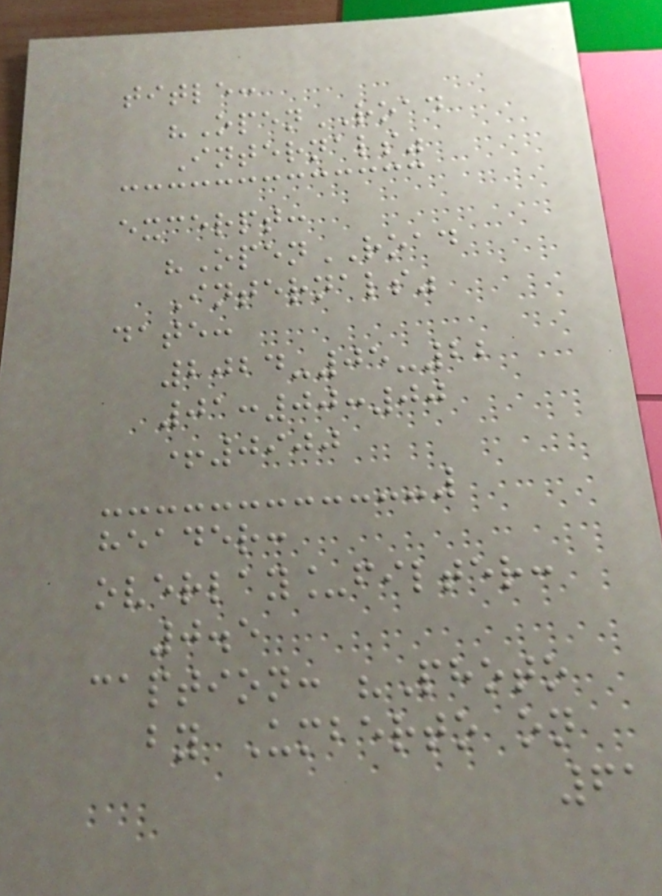title:
"OpenROAD
Internals"
excerpt:
"OpenROAD
Internals"
date:
2024-05-22
01:00:00
+0900
header:
overlay_filter:
0.5
caption: "Photo
by Umberto on
61
